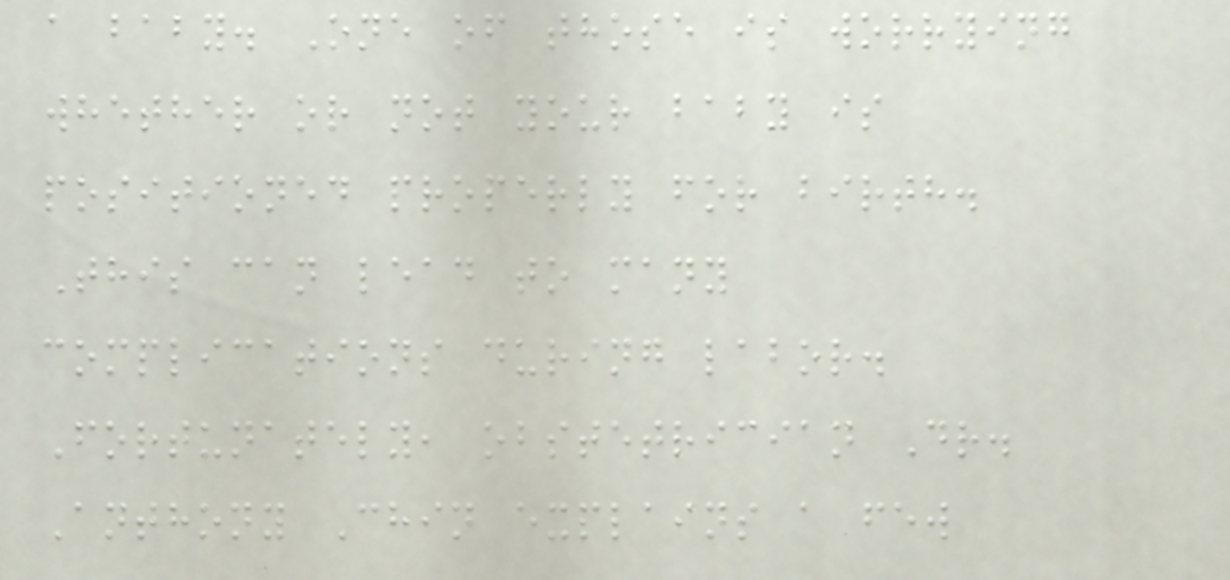a baby. One of those is worrying
whether or not your baby is
positioned properly for birth.
This can lead to many
complications during labor.
Fortunately, obstetrician Dr.
Anthony Chin explains a few
